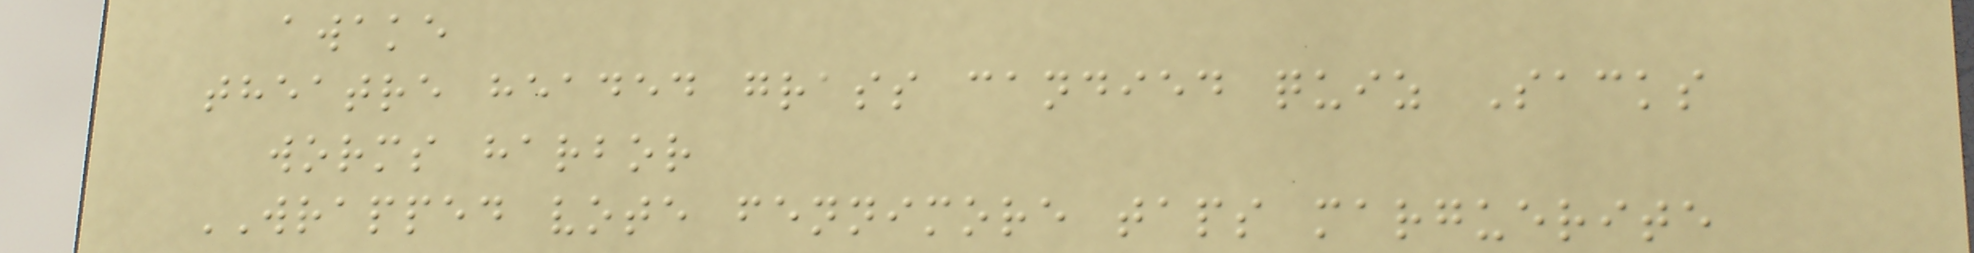awake
theatre headed grass candied quiz Sacks
worms harbor
WRAPPED vote fennimore taps marguerite
